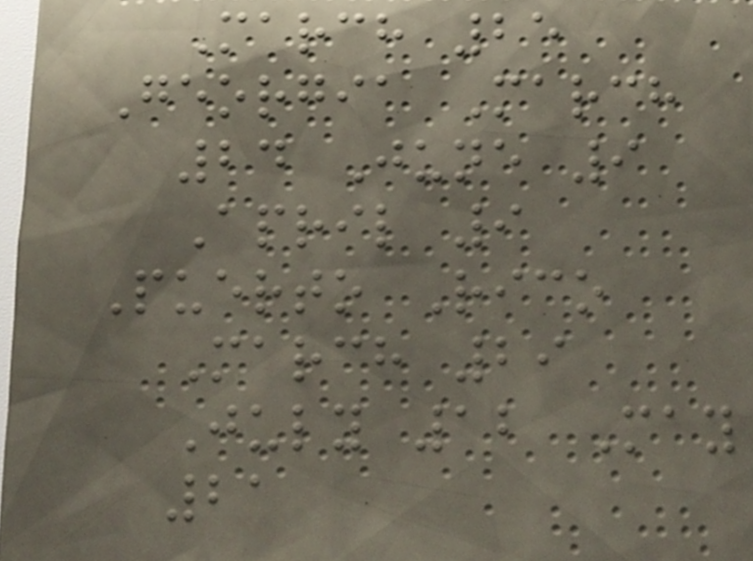March 25
Georgia March
24 June 9
April 9
Puerto Rico
March 29
July 12 May
21
